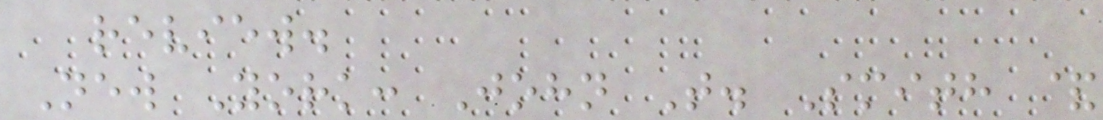review.
New York: John T. Smith &
